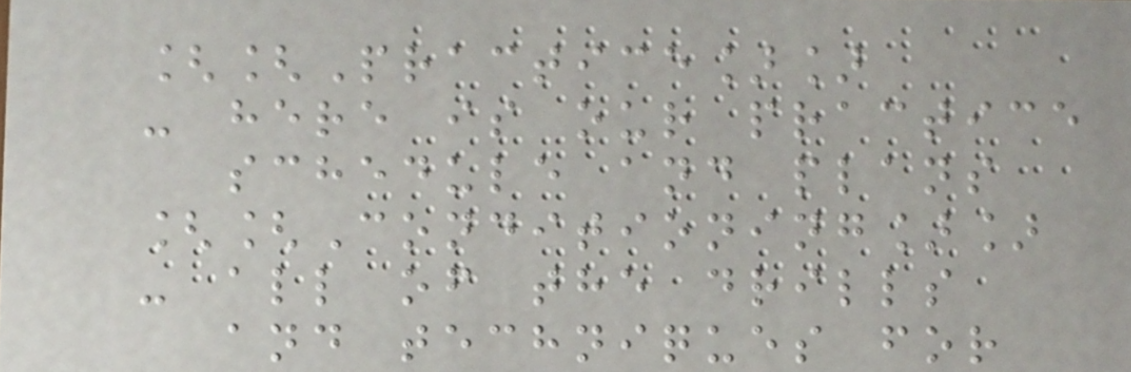[[Practice]]
- here is our practice
schedule and plans
[[Conditioning]]
- all of the drills
and techniques for
